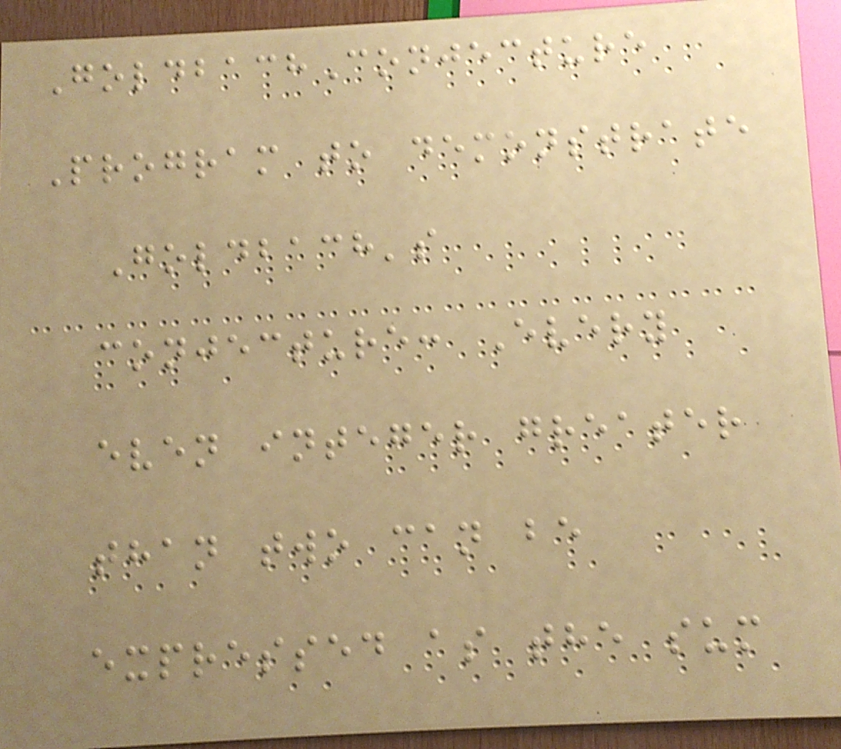GoldbachConjecture
Program to demonstrate
Goldbach's
conjecture: Every
even integer greater
than two can be
expressed as the sum
